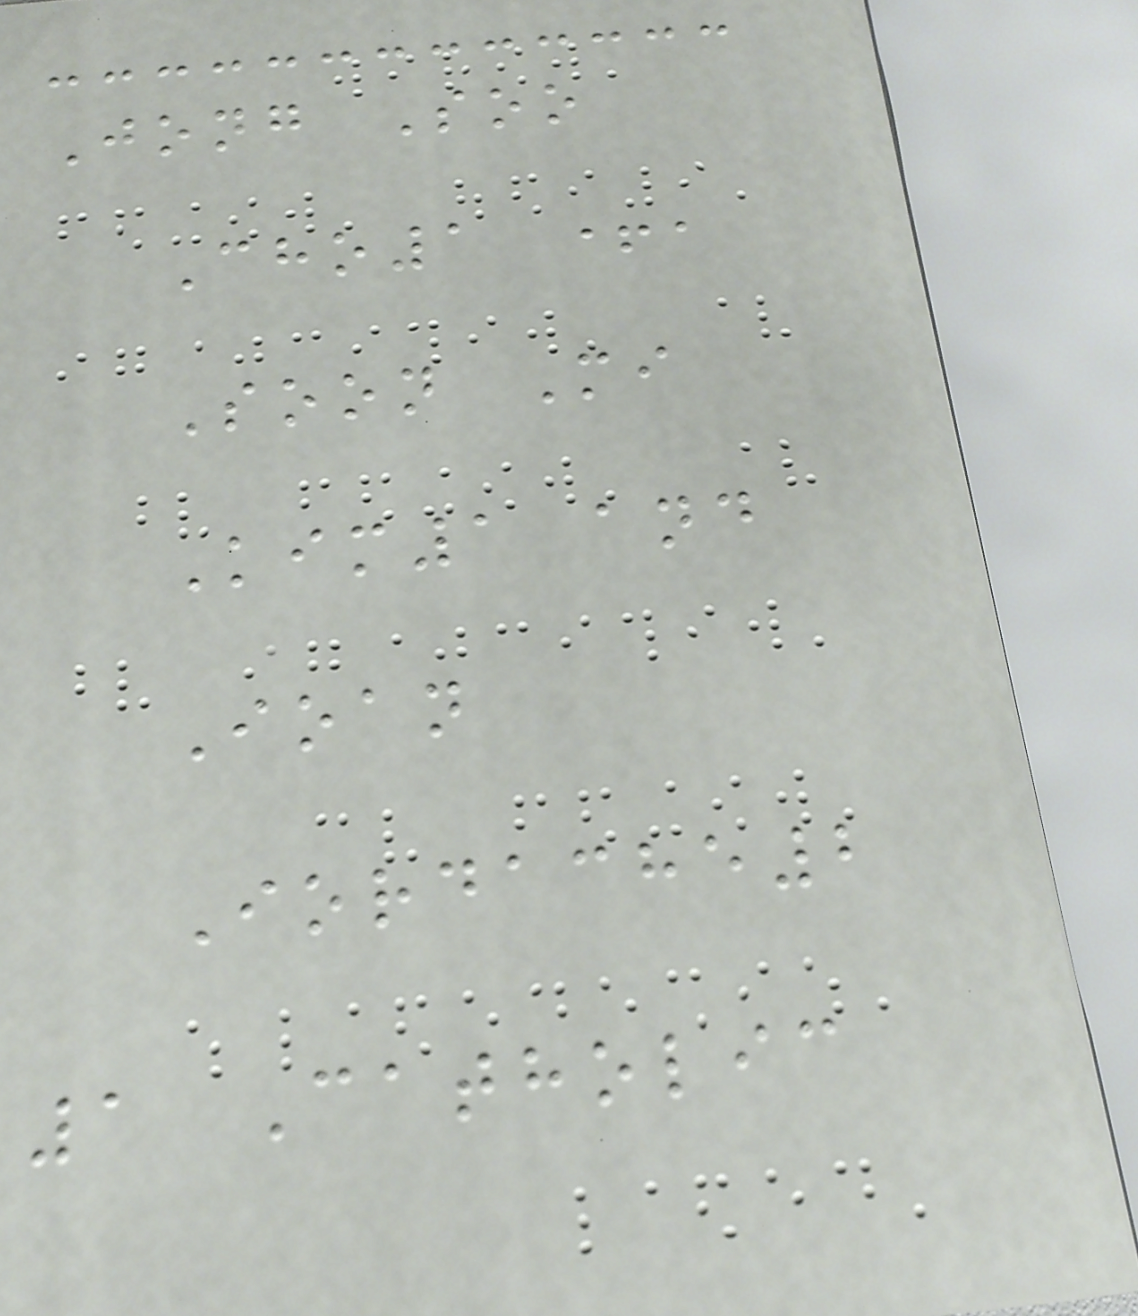Jong Soo
Cho1 +,
Soon Mi
Kim1 and
Ioan
Iordache2
1 Catholic
